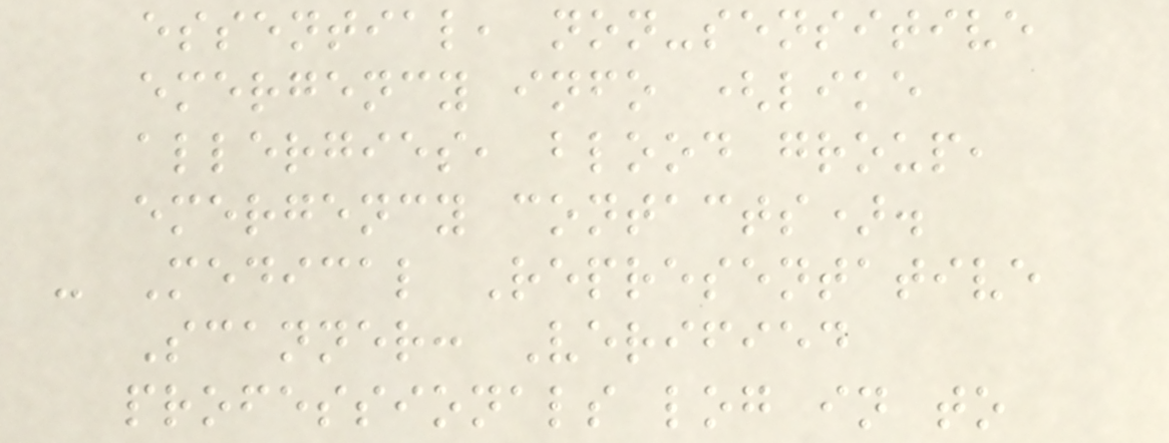essential, non-sensitive
emergency info (like
allergies, blood group,
emergency contacts).
- Medical Representative
Scanner: Verified
professionals log in to
